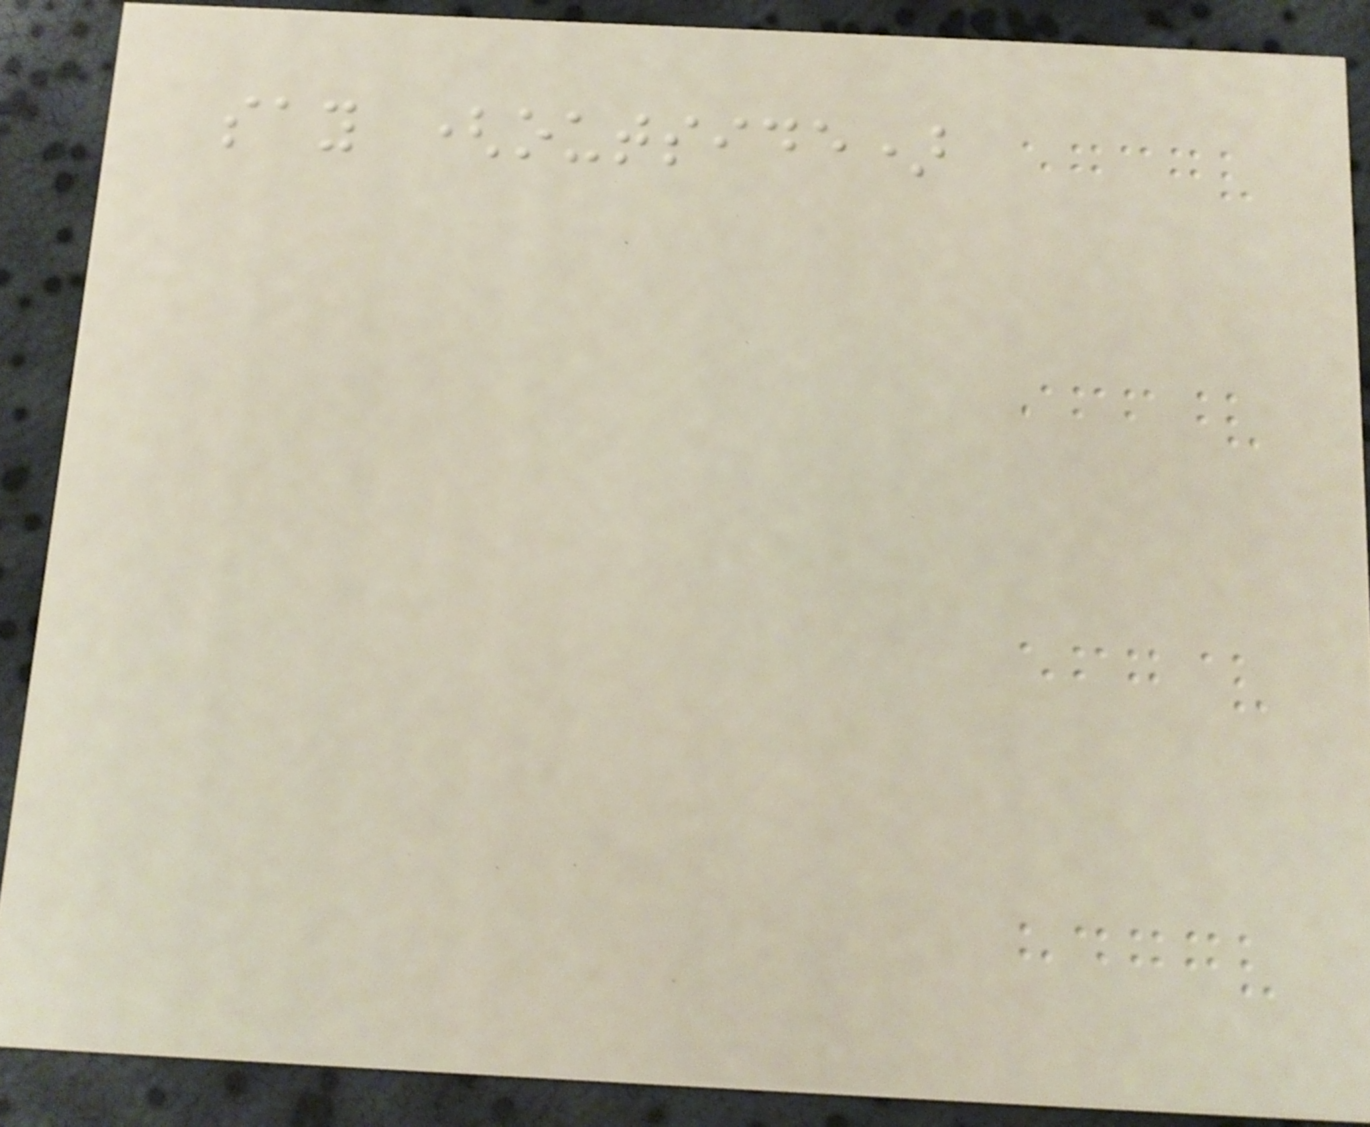say (outside)
